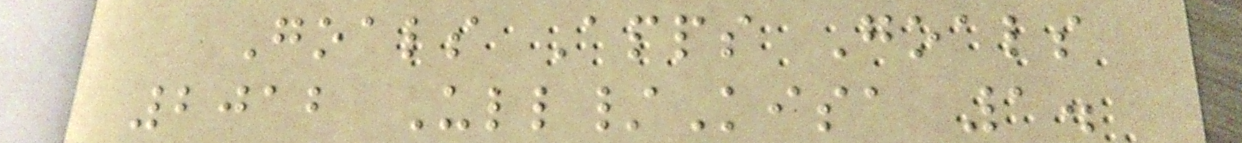Goals Apps Goals
2012 Ull/Kisa 1.
